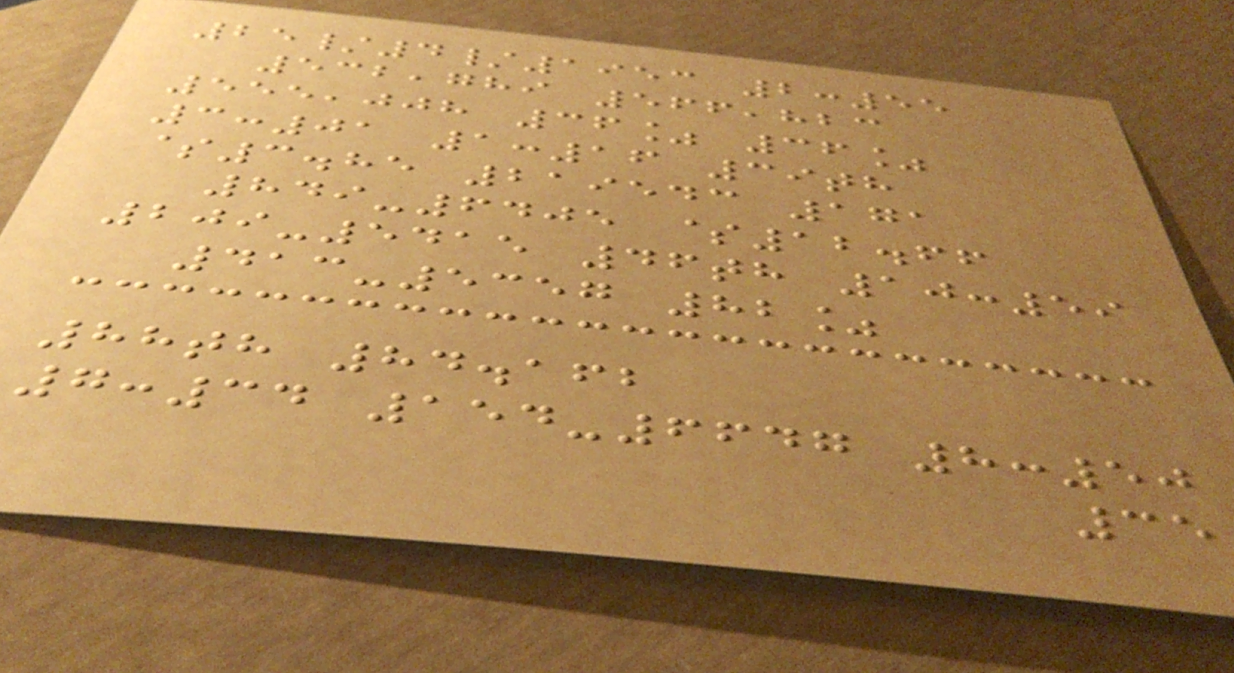25/4/1953 2:55
532,789 566,823
555,008 36% 36%
3:01 1:16 39th
$3.85 219543 171
849-6405 $12.66
209-5415 46th 10:59
413-5357 82%
88th 84.162
7:34 154-6647 8:50
35
